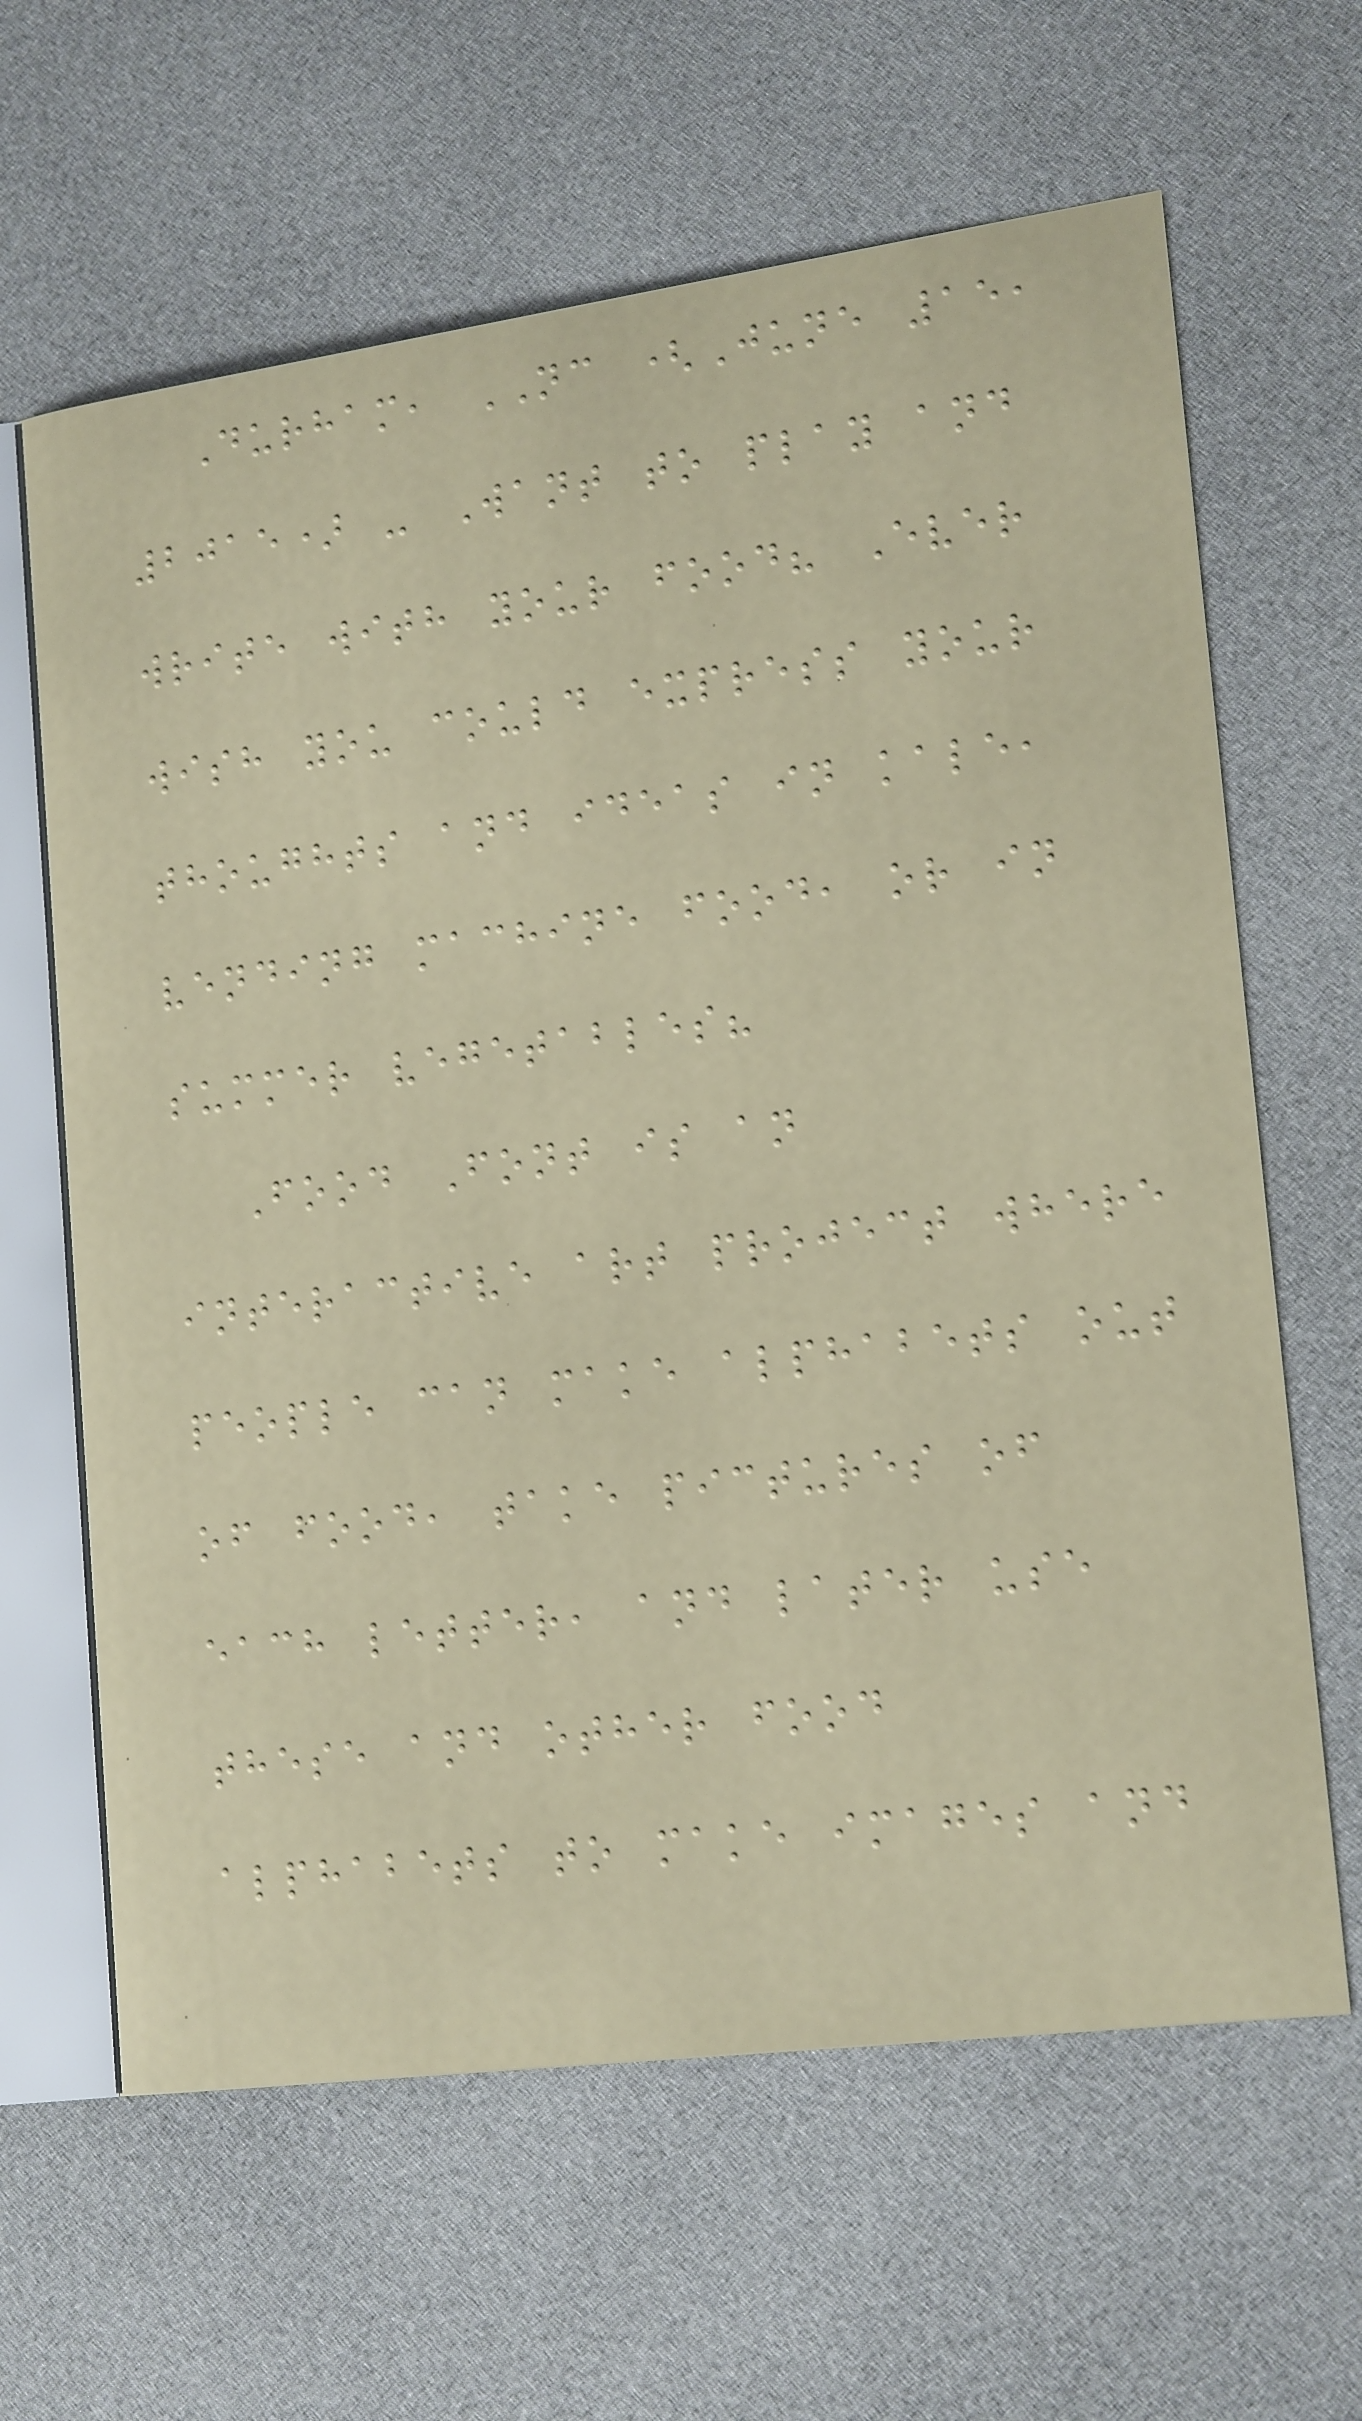Durham, NC (June 15,
2015) - Want to play and
write with your food? Ever
wish you could express your
thoughts and ideas in kale,
vending machine food, or in
summer vegetables?
Food Font is an
interactive art project where
people can make alphabets out
of food, take pictures of
each letter, and later use
these and other food
alphabets to make images and
